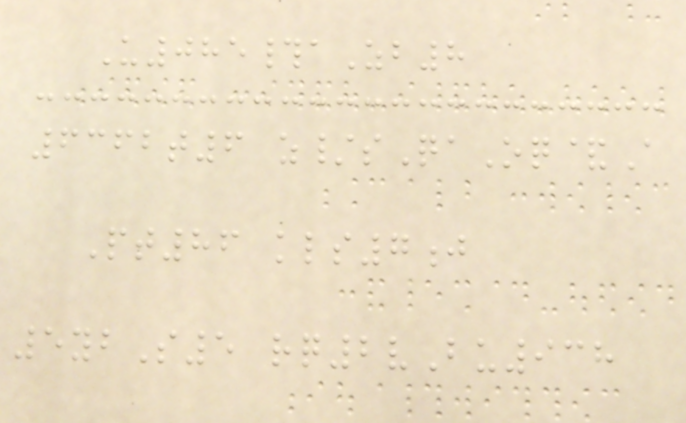U085#aZb8
6362t6 z/sQaOq&A
Pt86 kls7j
5ybS5 rq2vBu938
